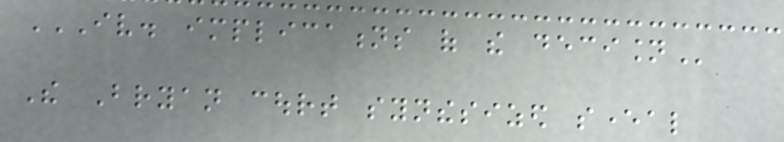IV. IMPLICATIONS OF THE DECISION
The Bryan court synthesized several
